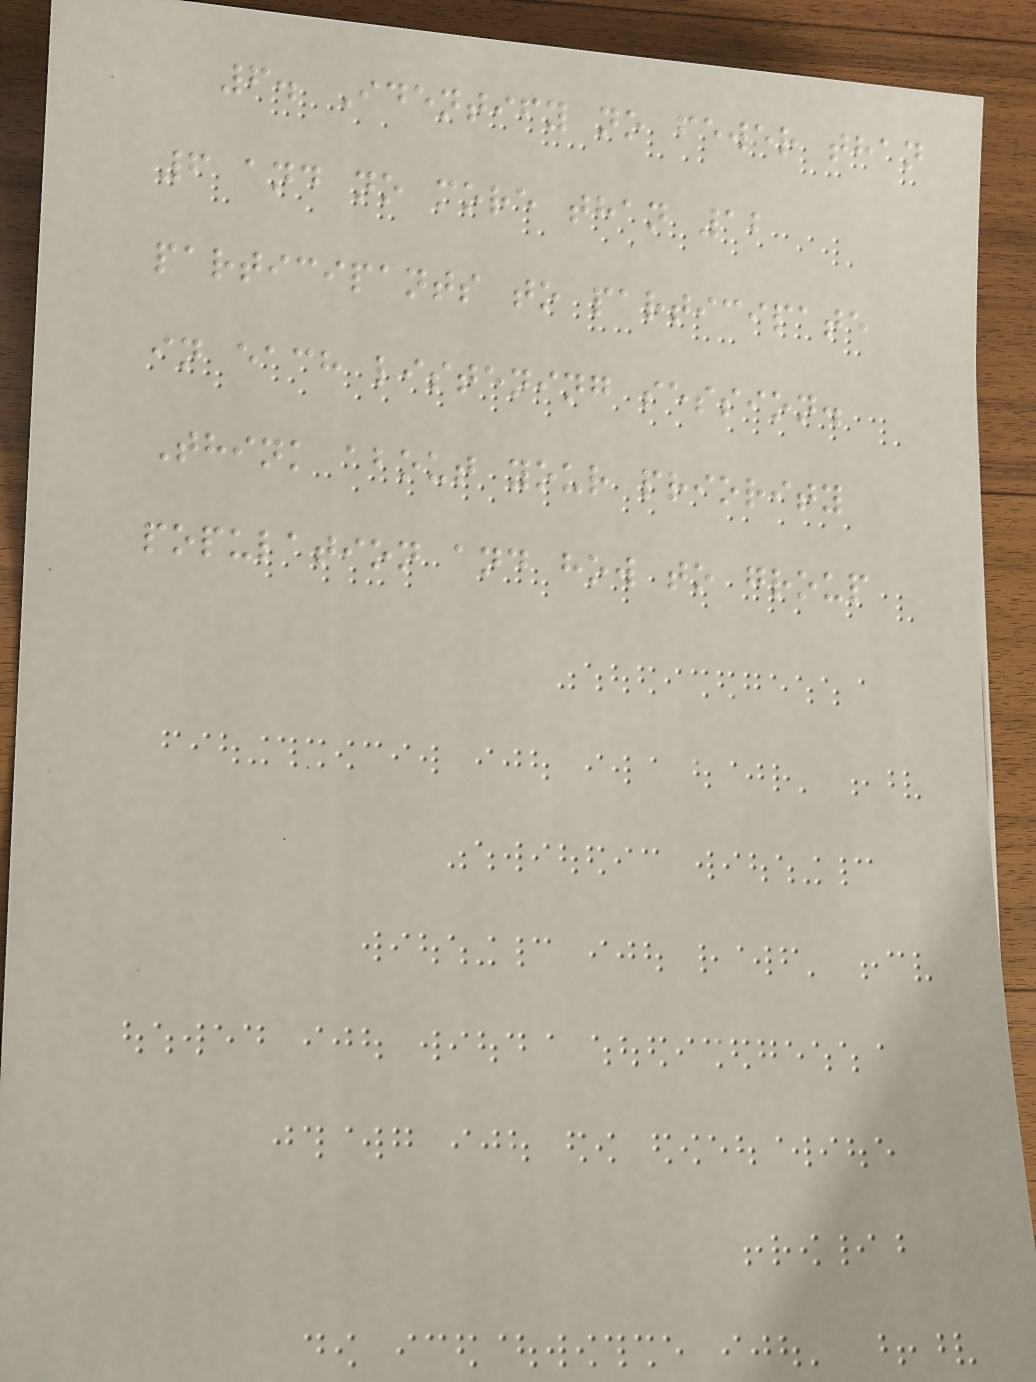6. Identify no fewer than
6 and no more than 12
participants to participate
in each listening session.
Think about your priority
population and how to group
